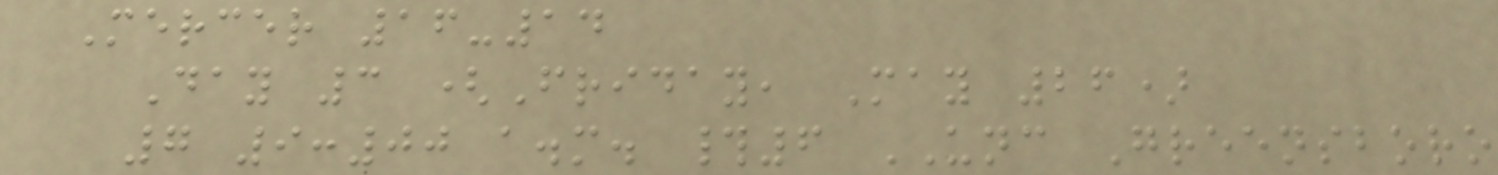Mercer 16-14
Day 3 (Friday, May 26)
7 9:00 a.m. #6 UNC Greensboro
